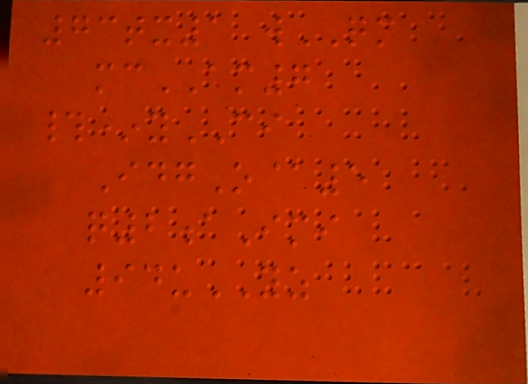73tx1 wQM
mcAM7
#*yCI
IdgO@5
q2aImi
94uYZ
